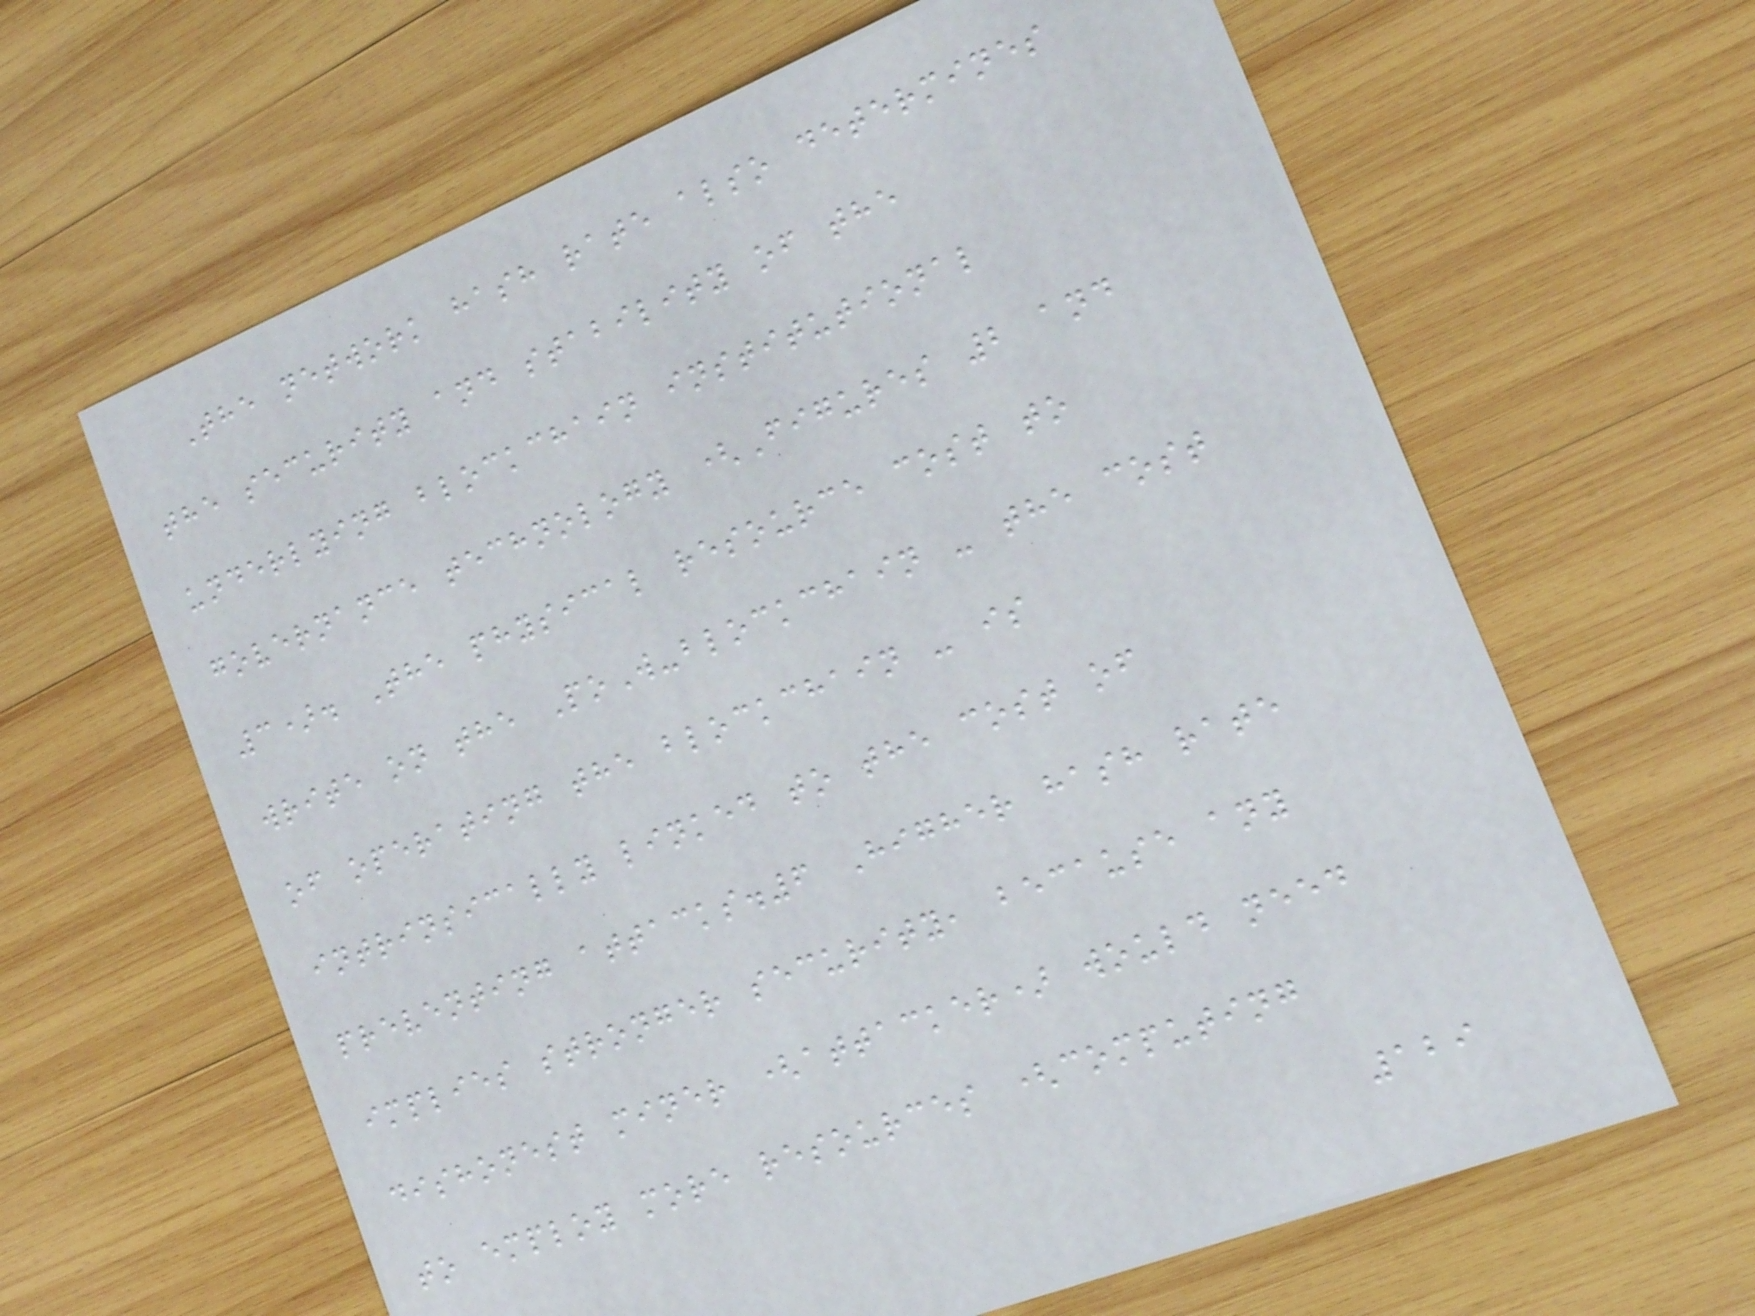The network hash rate also determines
the security and stability of the
underlying blockchain institutional
governance technology (Figures 2 and
3). The physical resource cost to
write on the PoW-blockchain - the cost
of operating the blockchain - is
intrinsically linked to the cost of
preventing attacks.6 Higher hash rate
implies stronger security, because any
dishonest miner (attacker) would need
to employ more resources (computing
129
